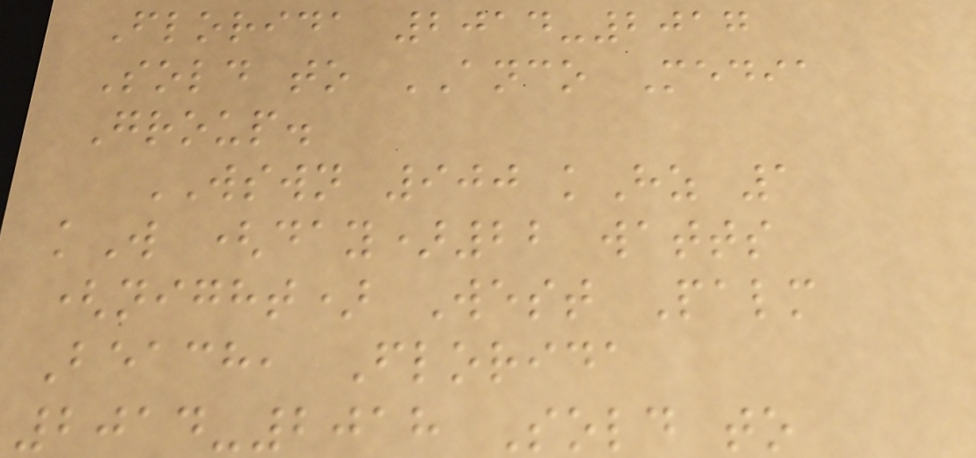Florida 2014-2017
Sold to ANCO Media
Group.
WSWN 900 kHz 1
kW (day)22 watts
(night) West Palm
Beach, Florida
2014-2018 Sold to
